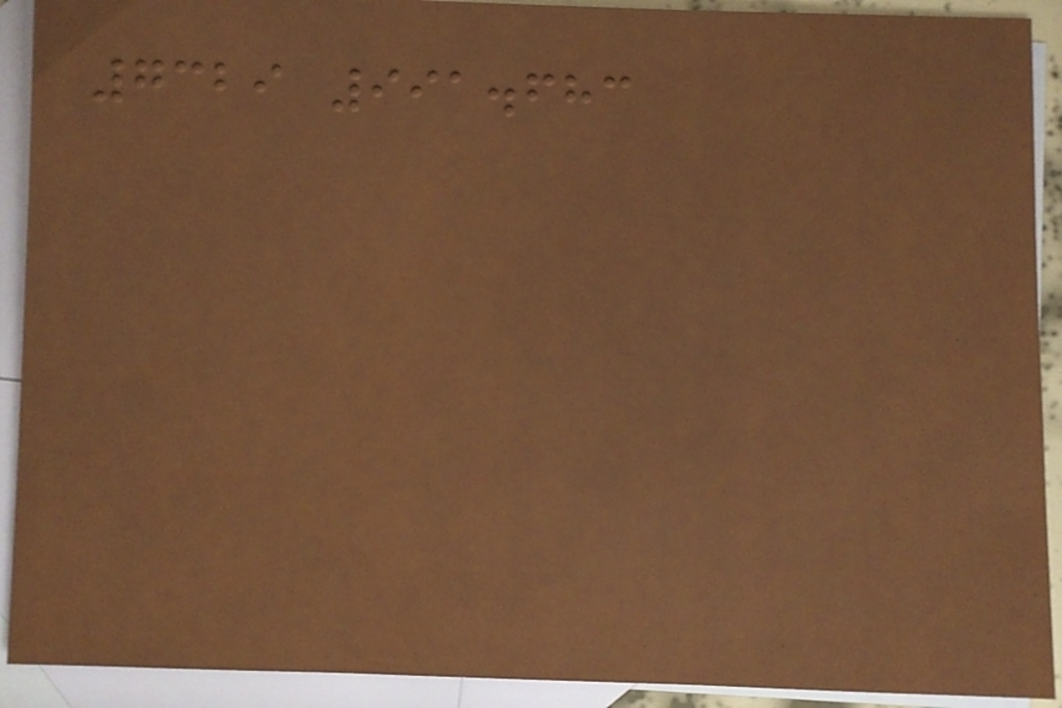7329 991.683
